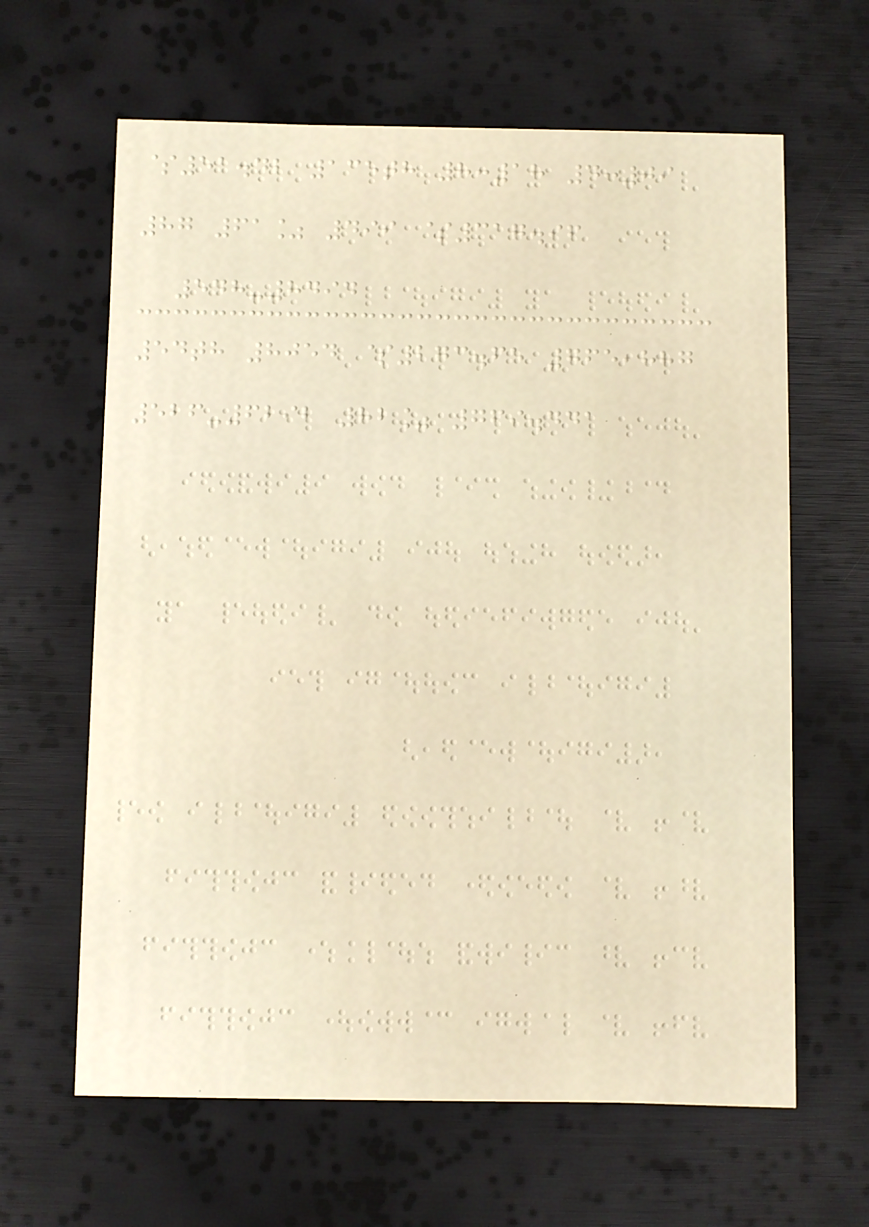$51.42 135th 8:18 4:09
87 61% 499 $317.96
548-8494
54th 8054 $273.65 765,887
526-6292 82% 769.441
